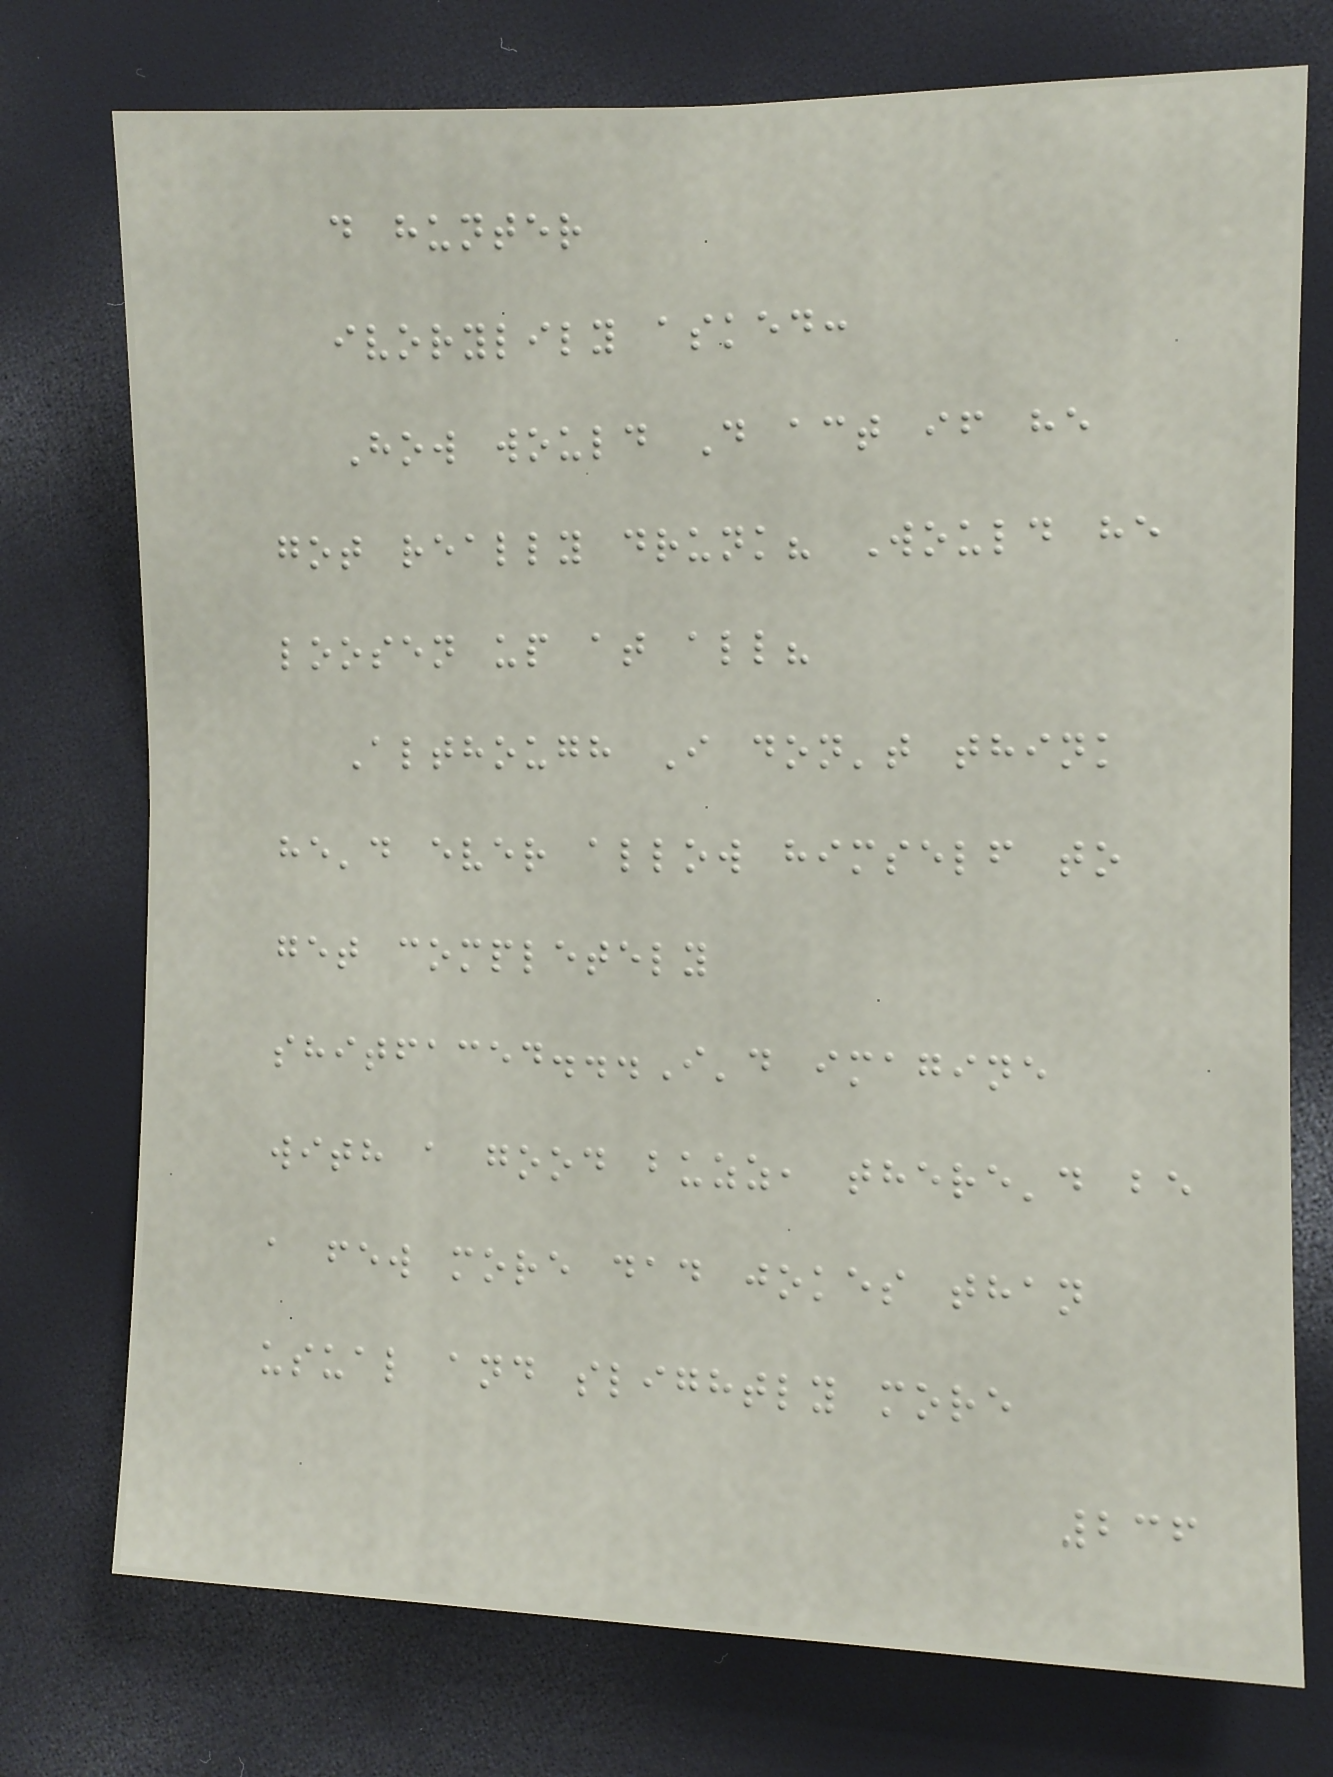d hunter
ivorylily asked:
How would D act if he
got really drunk? Would he
loosen up at all?
Although I don't think
he'd ever allow himself to
get completely
shitfaced...I'd imagine
with a good buzz, there'd be
a few more dad jokes than
usual and slightly more
236
